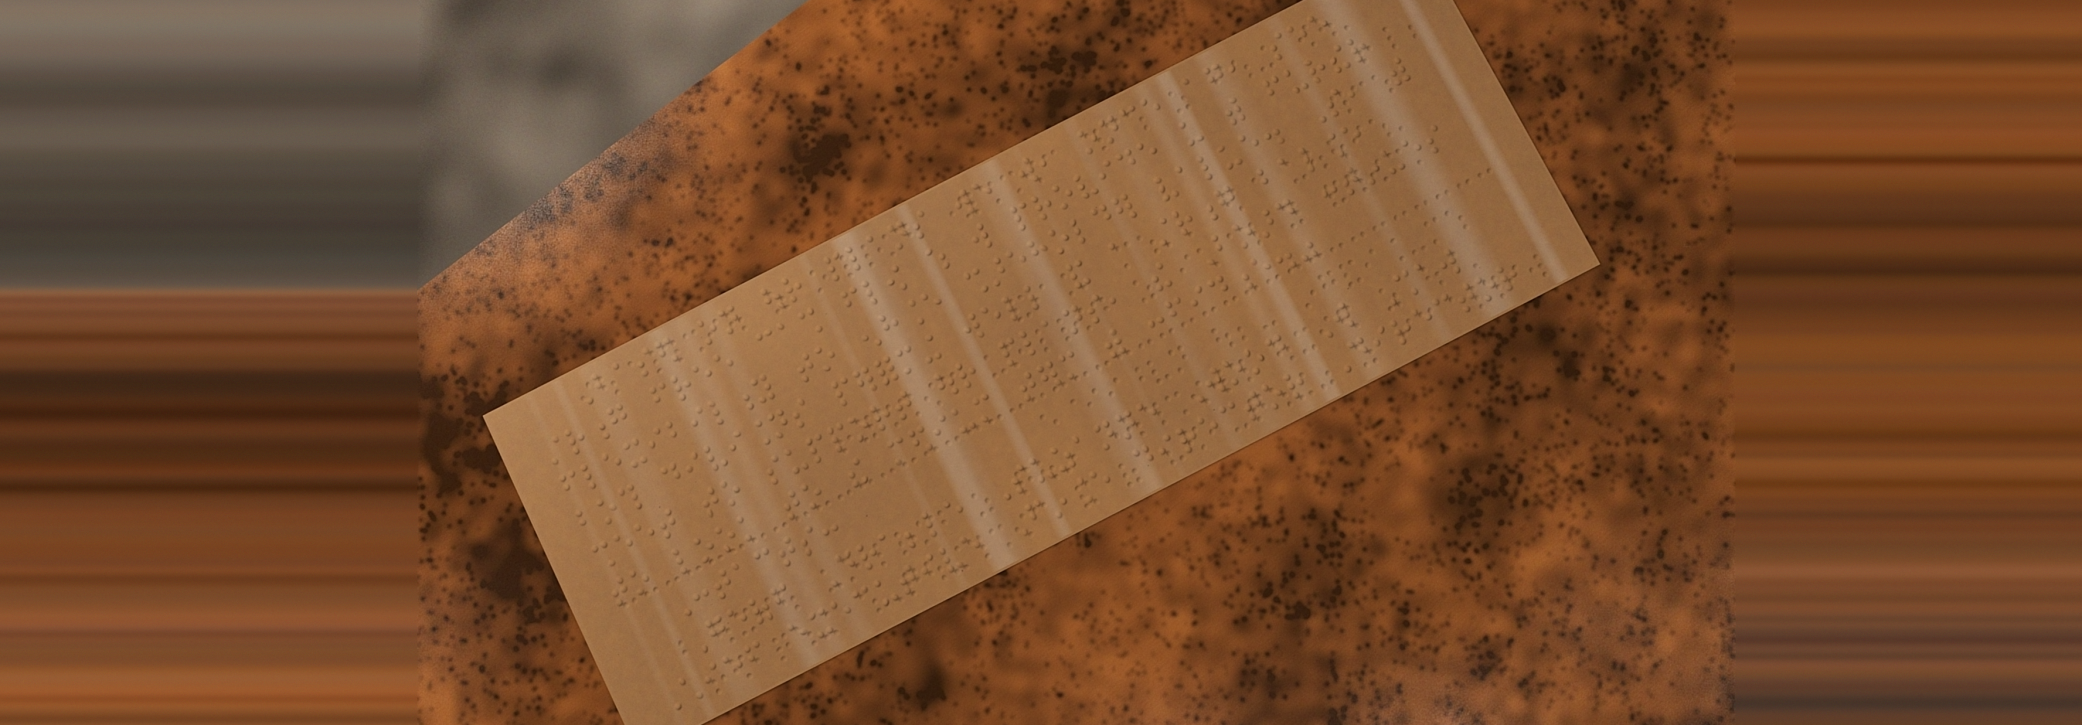Based on our plans we will, once again, see
strong free cash flow which will provide us with further
flexibility to enhance shareholder value. So, with
both divisions performing well and a strong balance
sheet to support our plans, the Board continues
to look to the medium term with confidence."
Contacts:
Geoff Drabble Suzanne Wood Will Shaw
Chief executive Finance director Director
